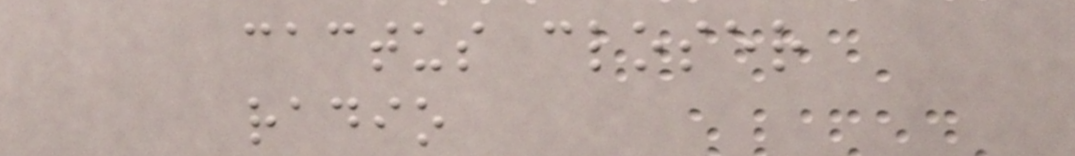cactus closer
radio
